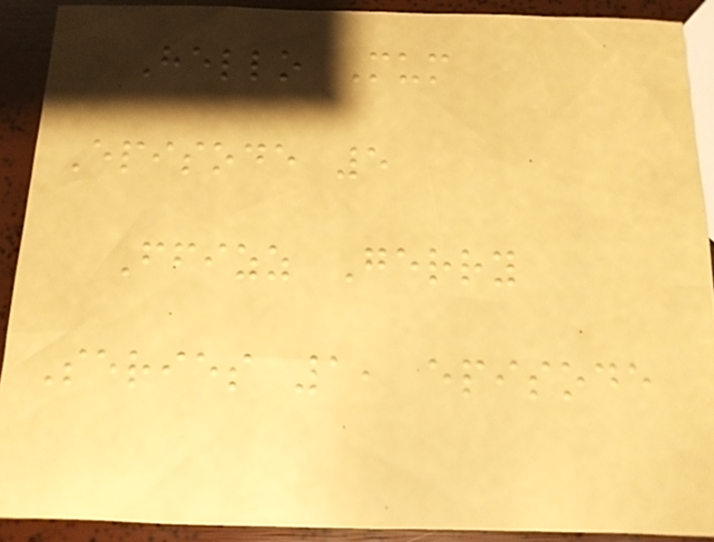Hello Mum
Episode 5
Ffizz Gerry
Series 1, episode
